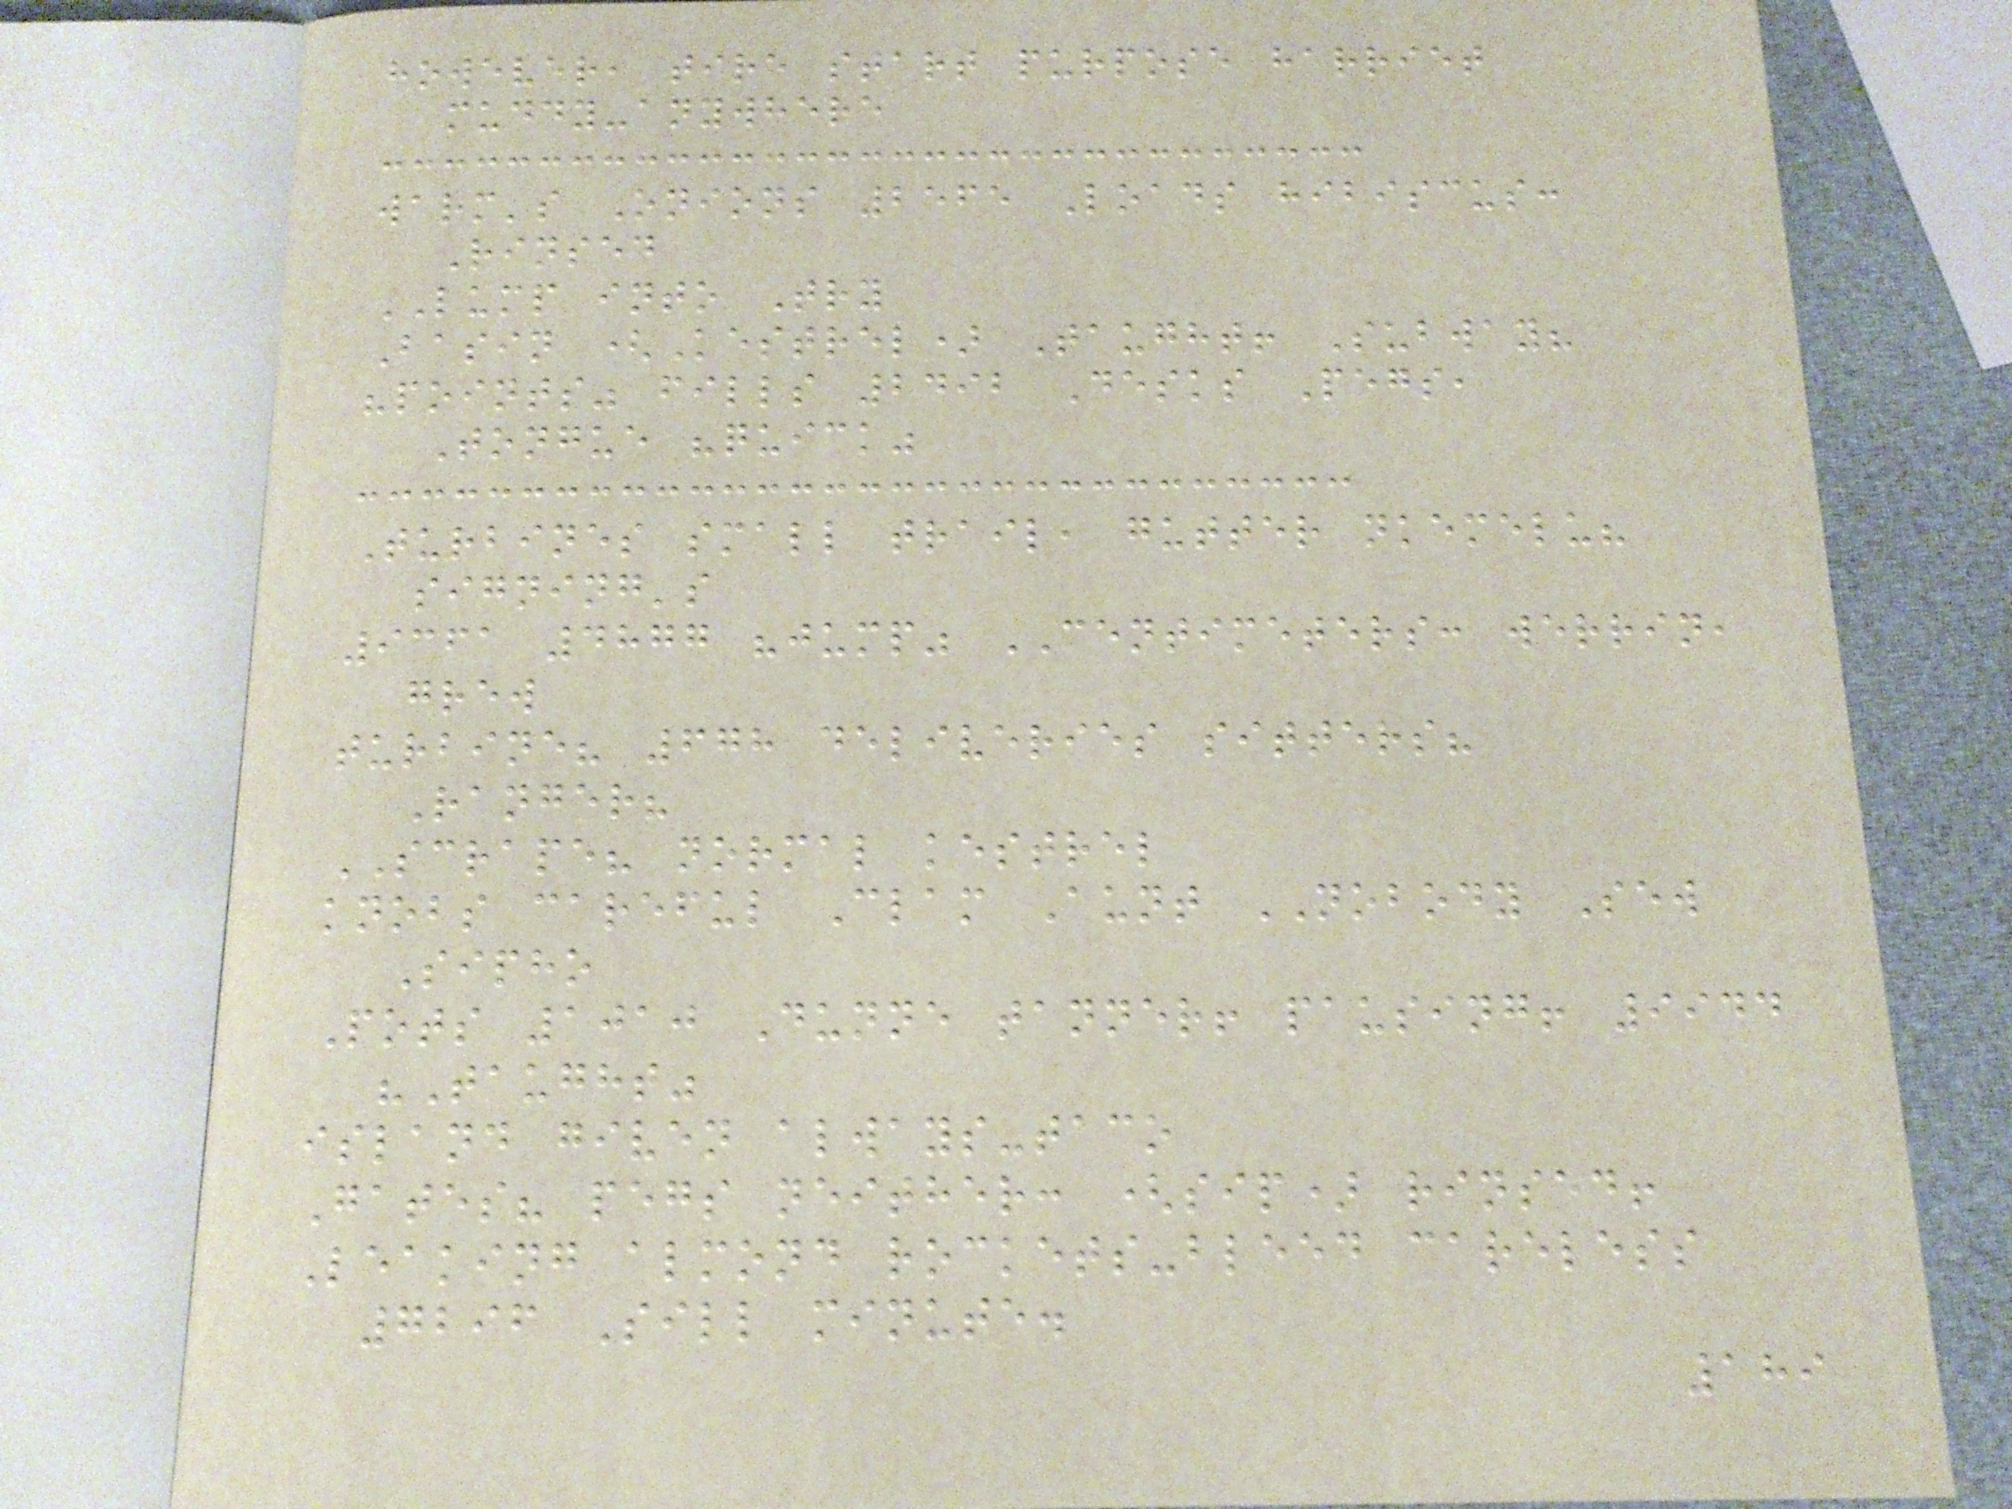however, tire start purpose harriet
muddy-anywhere
warm's Onions 2565 Loads hibiscus:
Rinsed
LUMP into Try
Basin (Kestrel) Taught! Subway?
"points" fills 2492 Desks Pegs,
Tongue "quick"
Turbines small trail, gutter nkemelu?
signing's
9361 4877 "jump" CENTIMETERS: werrin,
grew
turbine? 678 deliveries sitters?
Ranger?
SCRAPE? normal kestrel
knobs careful Clam Aunt NOBODY Sew
Sipho
Pots 1010 Dunne tanner! pausing! 9944
"Taught"
island given always-taco
Gates? pegs neither: (sip) rinsed!
Leaking almond rockets-bleed careless
7296 Sill minute.
189
